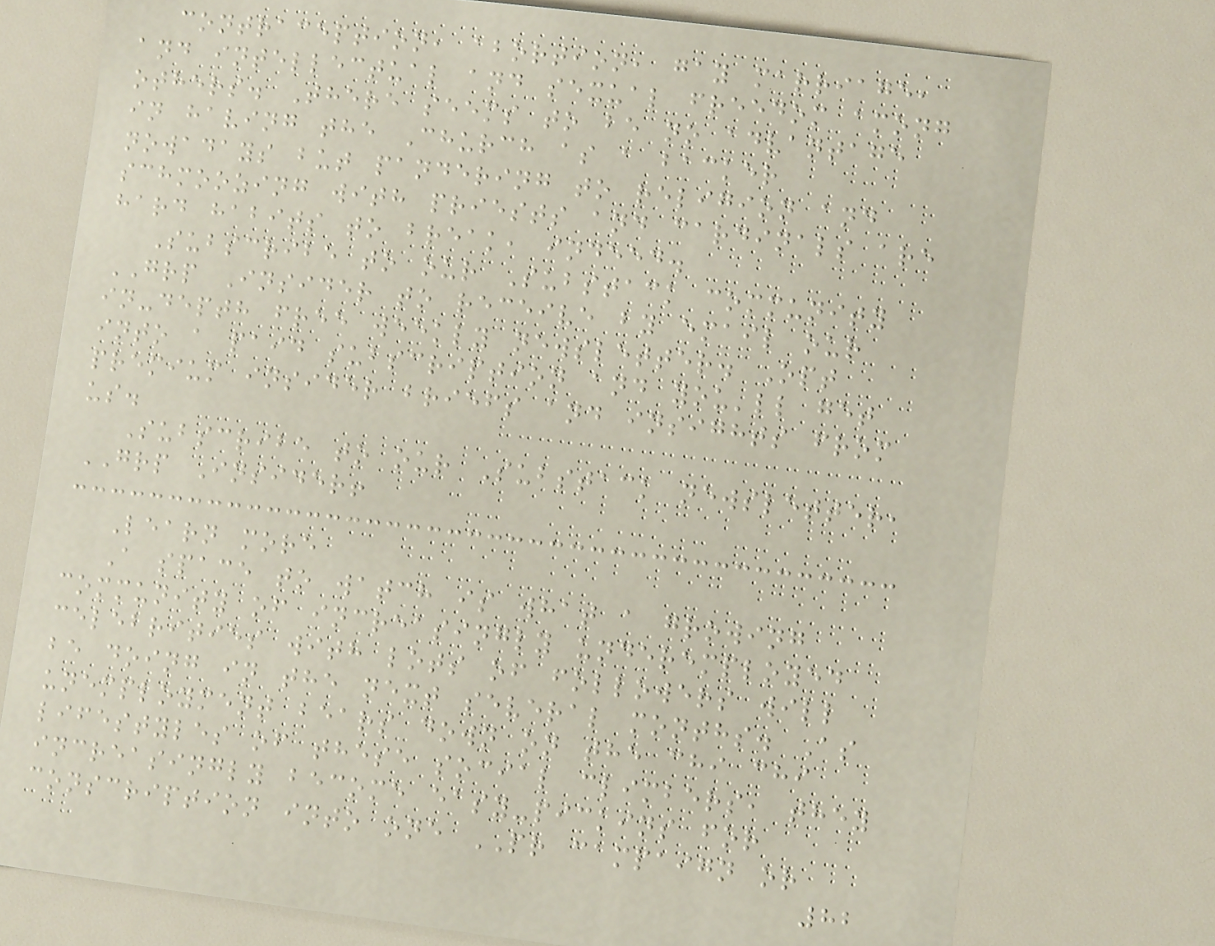contraception, abortion, gay marriage,
and intellectual and sexual freedom among
others. There seems to be no advantage
in having the Church as a backer
nowadays but pandering to religion and
schmoozing with priests and cardinals are
hard habits to break, indeed.
Subscribe to our Substack community
GRP Insider to receive by email our
in-depth free weekly newsletter. Opt
into a paid subscription and you'll get
premium insider briefs and insights from
us.
Subscribe to our Substack newsletter,
GRP Insider!
Learn more
A space to watch is what a growing
community of increasingly underemployed
celebrities with lots of followers will
be doing in the next several months. As
unemployment bears down on the chi chi
lifestyles of these social climbers, they
increasingly become easy-pickins for
conscription into one PR campaign or
82
